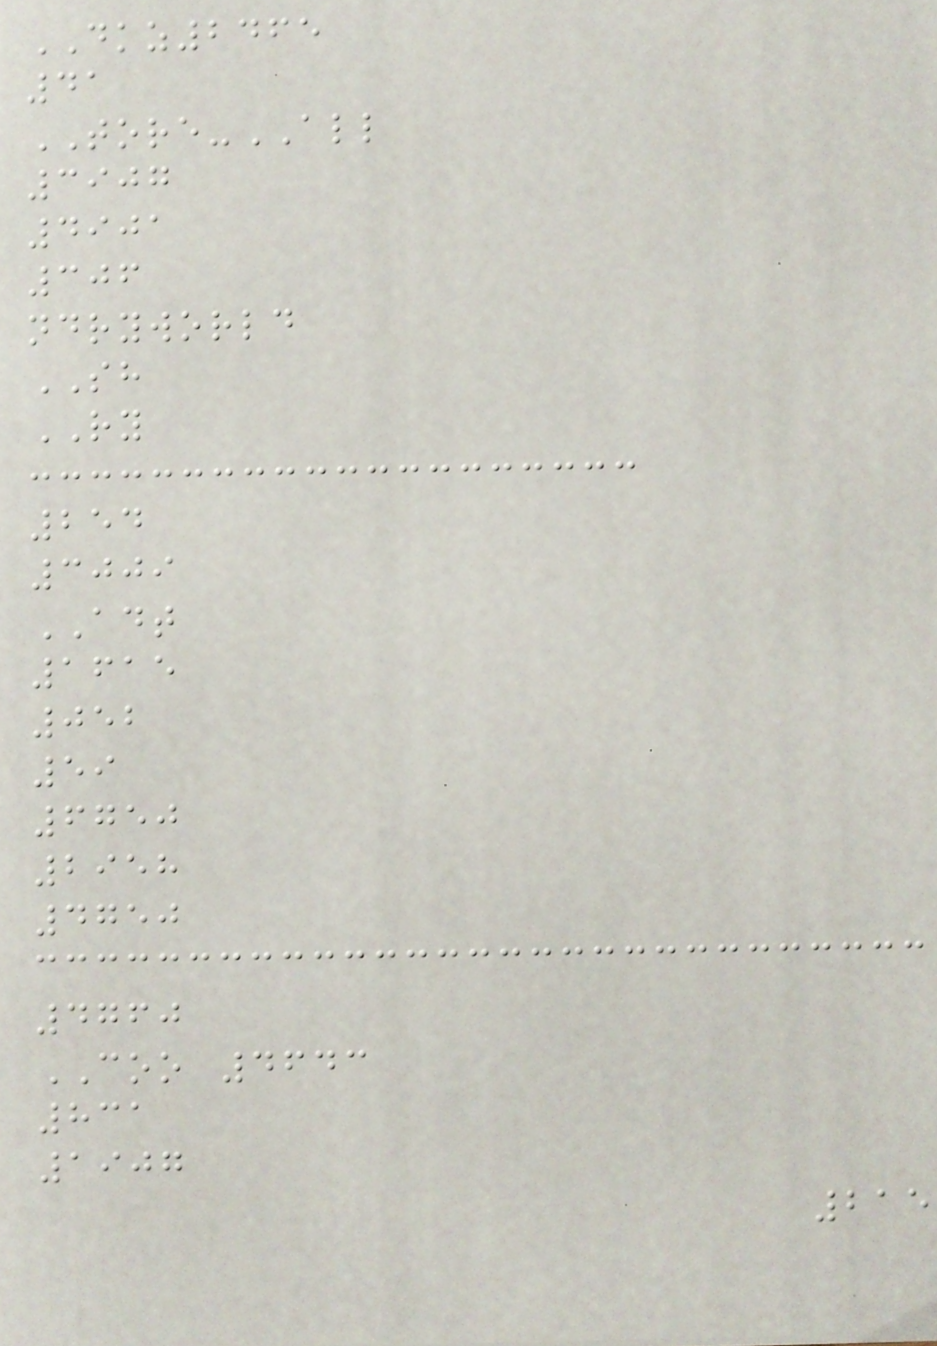DKZ2465
41
TORE-ALL
3907
4901
306
ndryworld
SH
RY
254
3009
ADT
1615
052
59
6750
2958
4750
4760
COO 4643
831
1907
215
